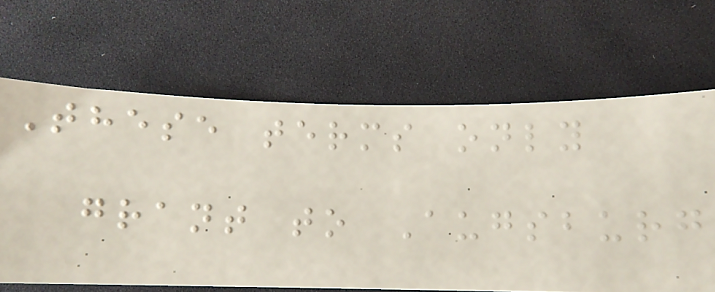These terms only
grant to Augsburg
